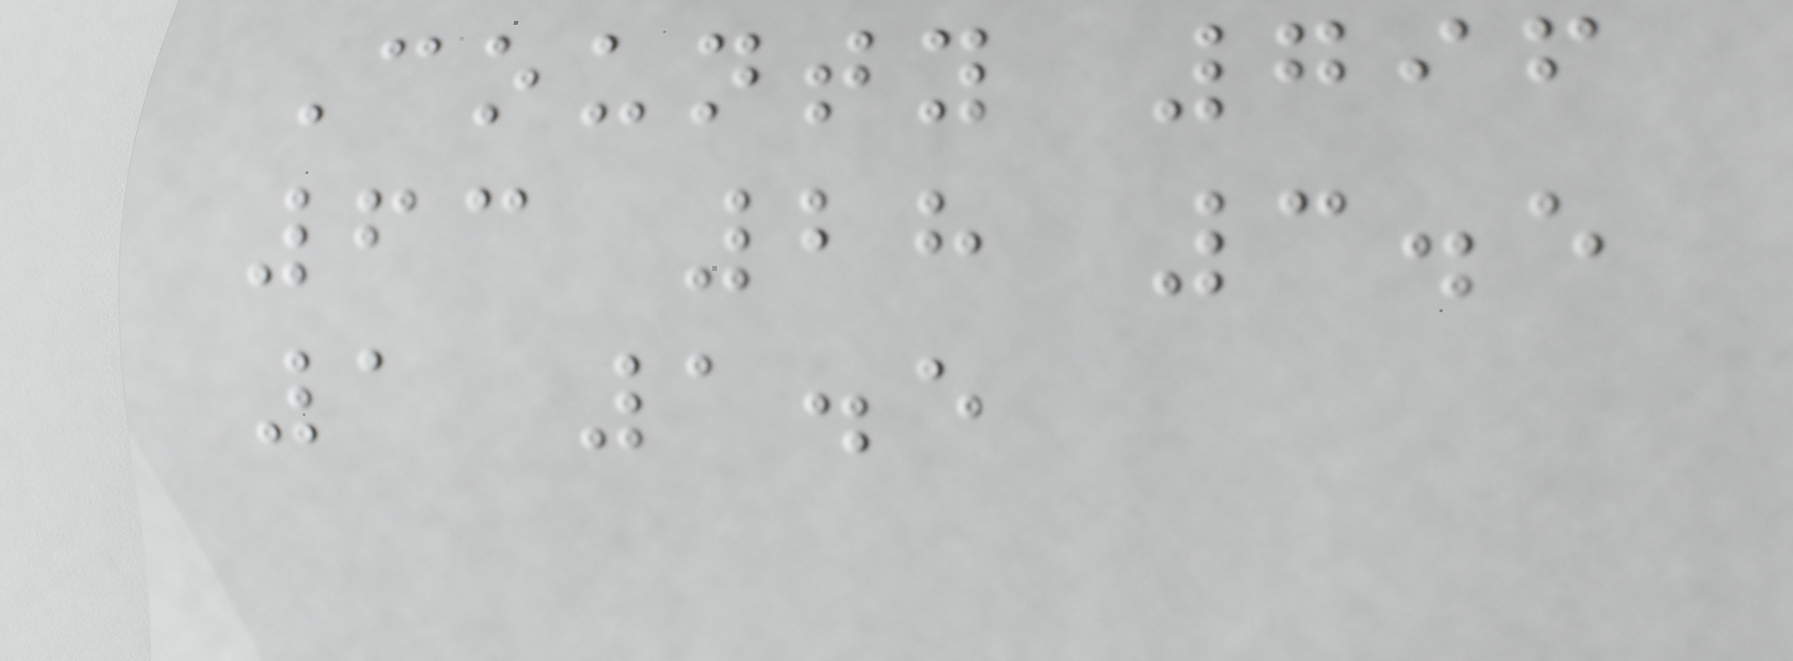County 796
63 28 3.5
1 1.5
